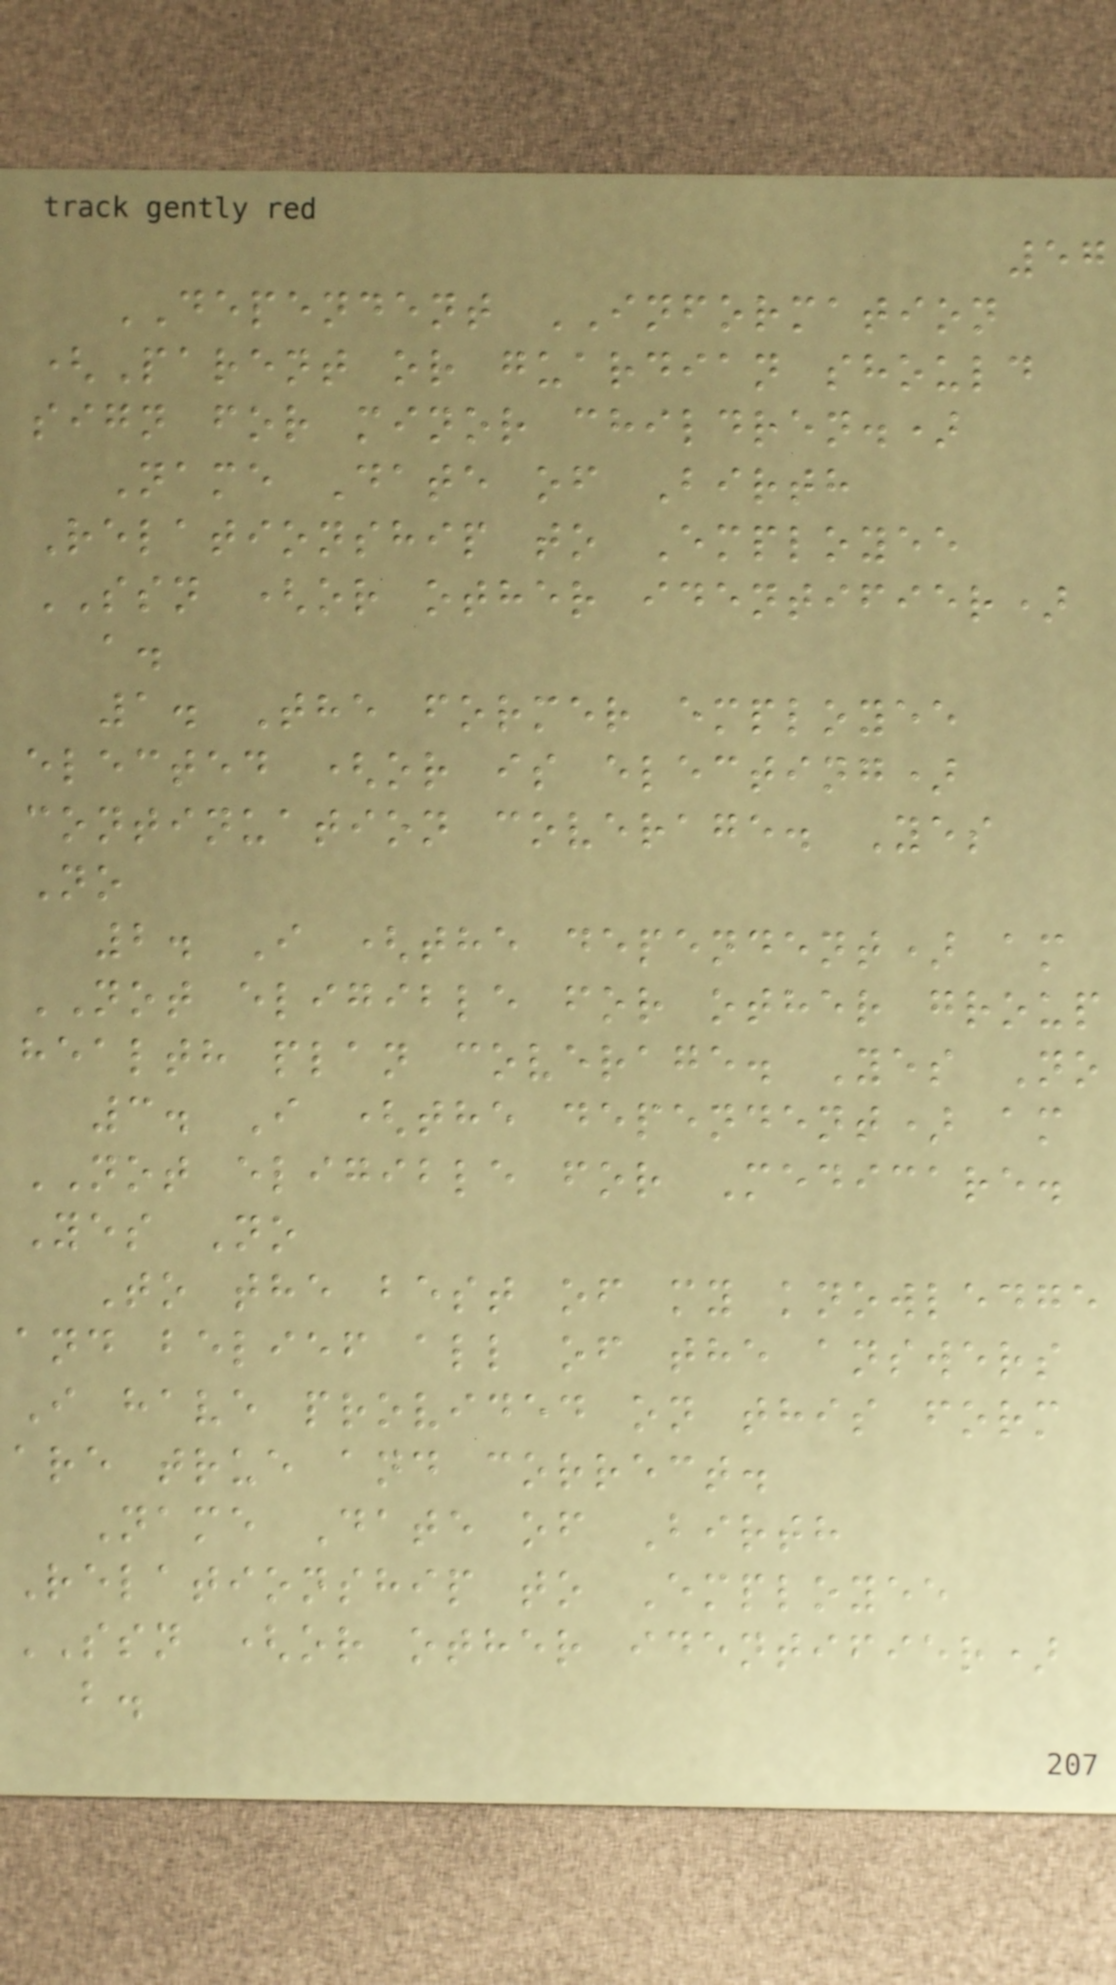57
DEPENDENT INFORMATION
(Parent or guardian should
sign for minor children.)
Name Date of Birth
Relationship to Employee
SSN (or other identifier)
a.
1. The former employee
elected (or is electing)
continuation coverage. Yes
No
2. I (the dependent) am
NOT eligible for other group
health plan coverage. Yes No
3. I (the dependent) am
NOT eligible for Medicare.
Yes No
To the best of my knowledge
and belief all of the answers
I have provided on this form
are true and correct.
Name Date of Birth
Relationship to Employee
SSN (or other identifier)
b.
